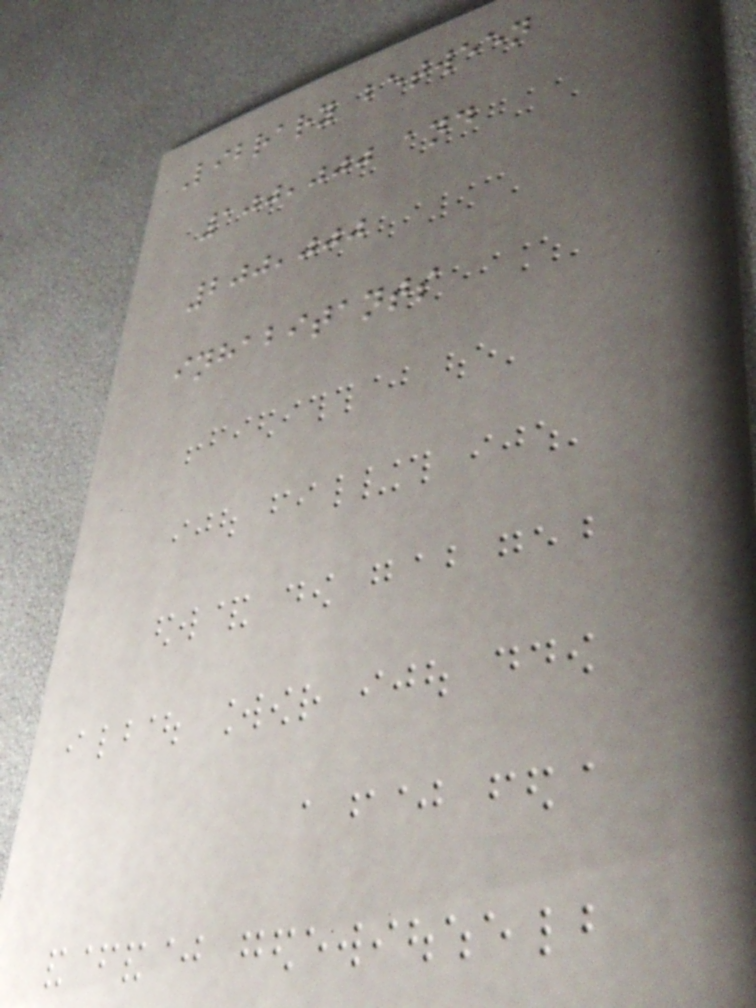Library between
100,000 and
200,000
inhabitants
